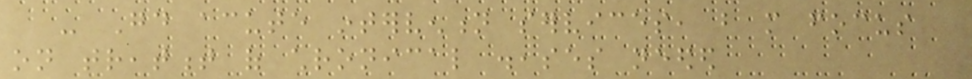- Good acute intervention services, but more focus
on treatment of chronical diseases needed
